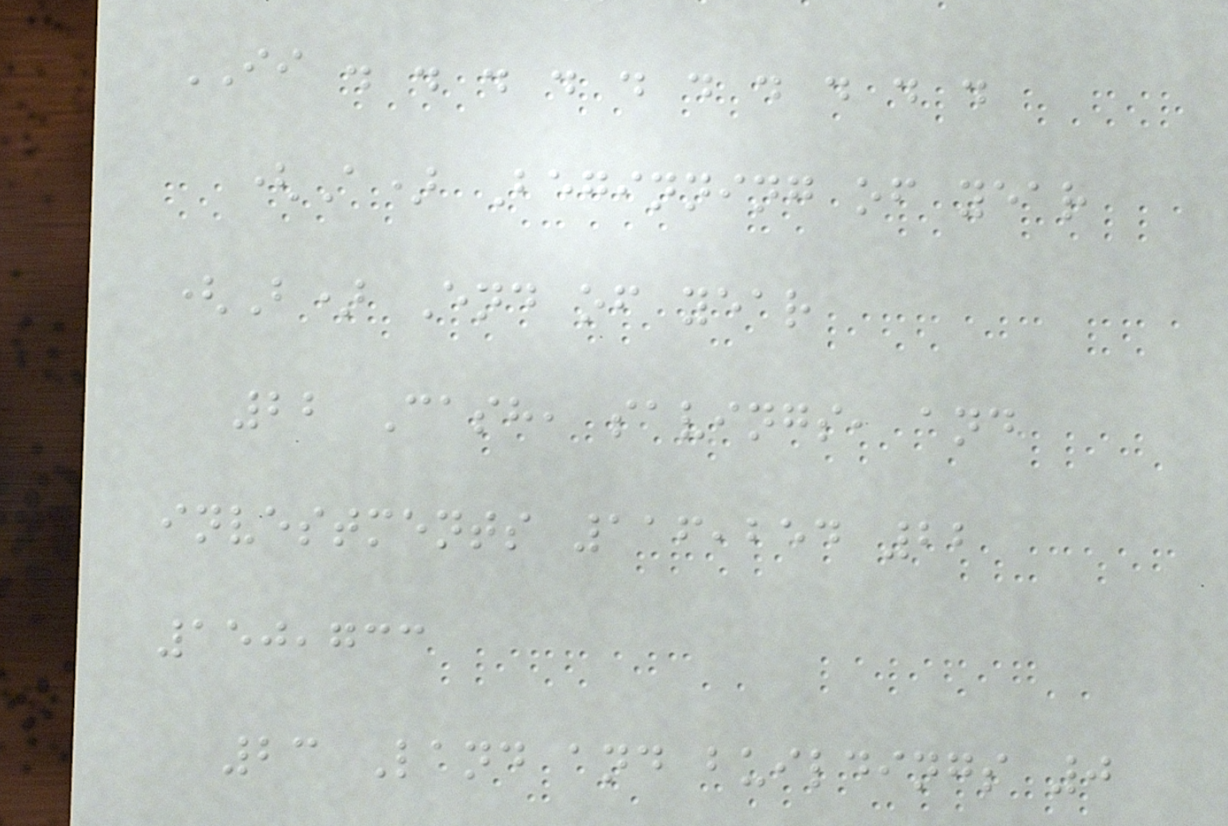II . . . . . . . . . .
(A) Beginning of year
(B) End of year
22 Cash, savings, and
investments 116,254 22
150,733
23 Land and buildings 0
